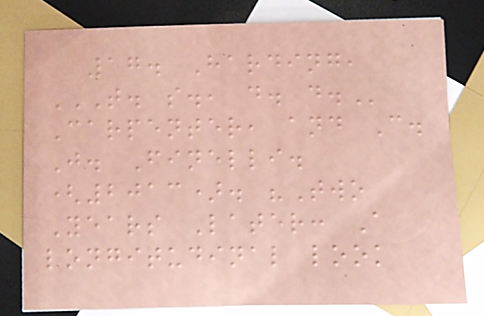17. Harding,
T. S., D. D.
Carpenter, and C.
J. Finelli.
(2013). "Two
Years Later: A
longitudinal look
